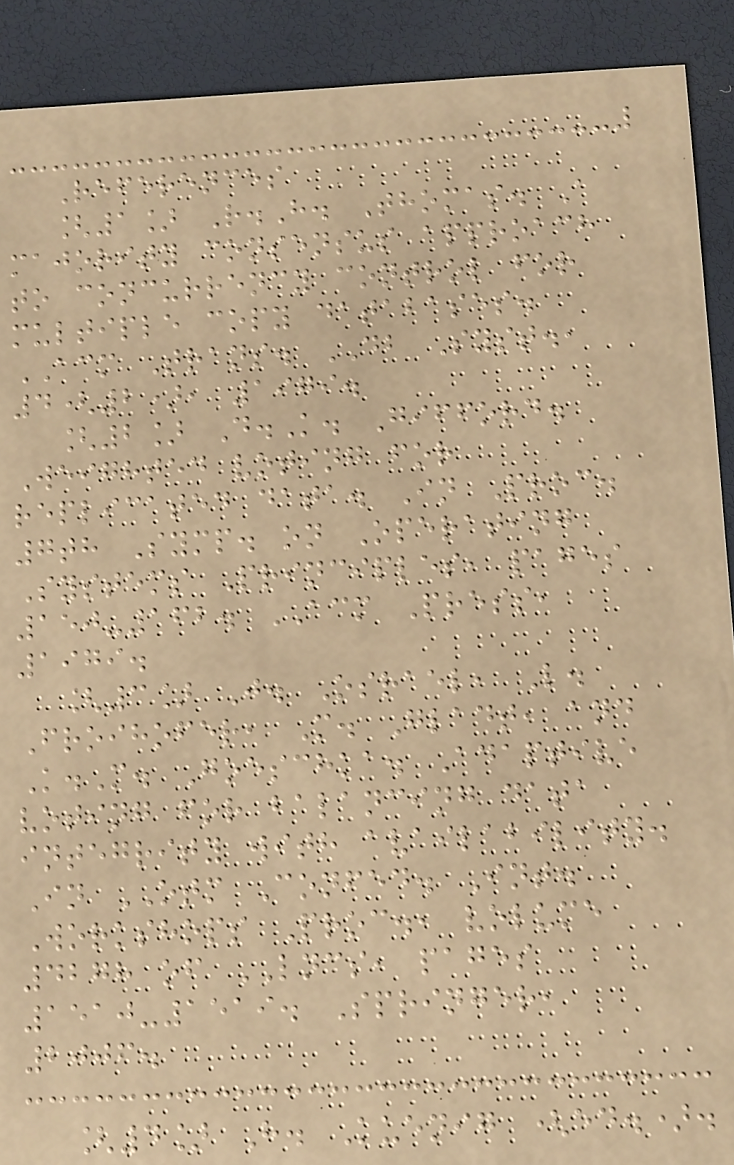References
[1] R.H. Thomas. A
majority consensus approach
to concurrency control for
multiple copy databases.
ACM Trans. DB Syst.,
4(2), 1979.
[2] D.K. Gifford.
Weighted voting for
replicated data. In Proc.
7th Symp. on Operating
Systems Principles, pages
150-162. ACM Press,
1979.
[3] J. Osrael, L.
Froihofer, M. Gladt, and
K.M. Goeschka. Adaptive
voting for balancing data
integrity with availability.
In OTM Confed. Int.
Workshops Proc., volume
4278 of LNCS, pages
1510-1519. Springer,
2006.
[4] H. Kuenig (ed.).
